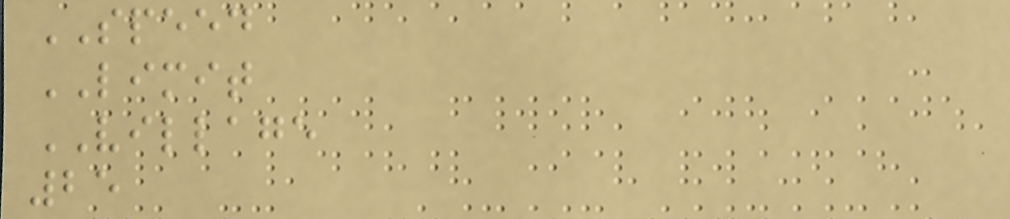SPEED
LIMIT
VILLAGE
25
